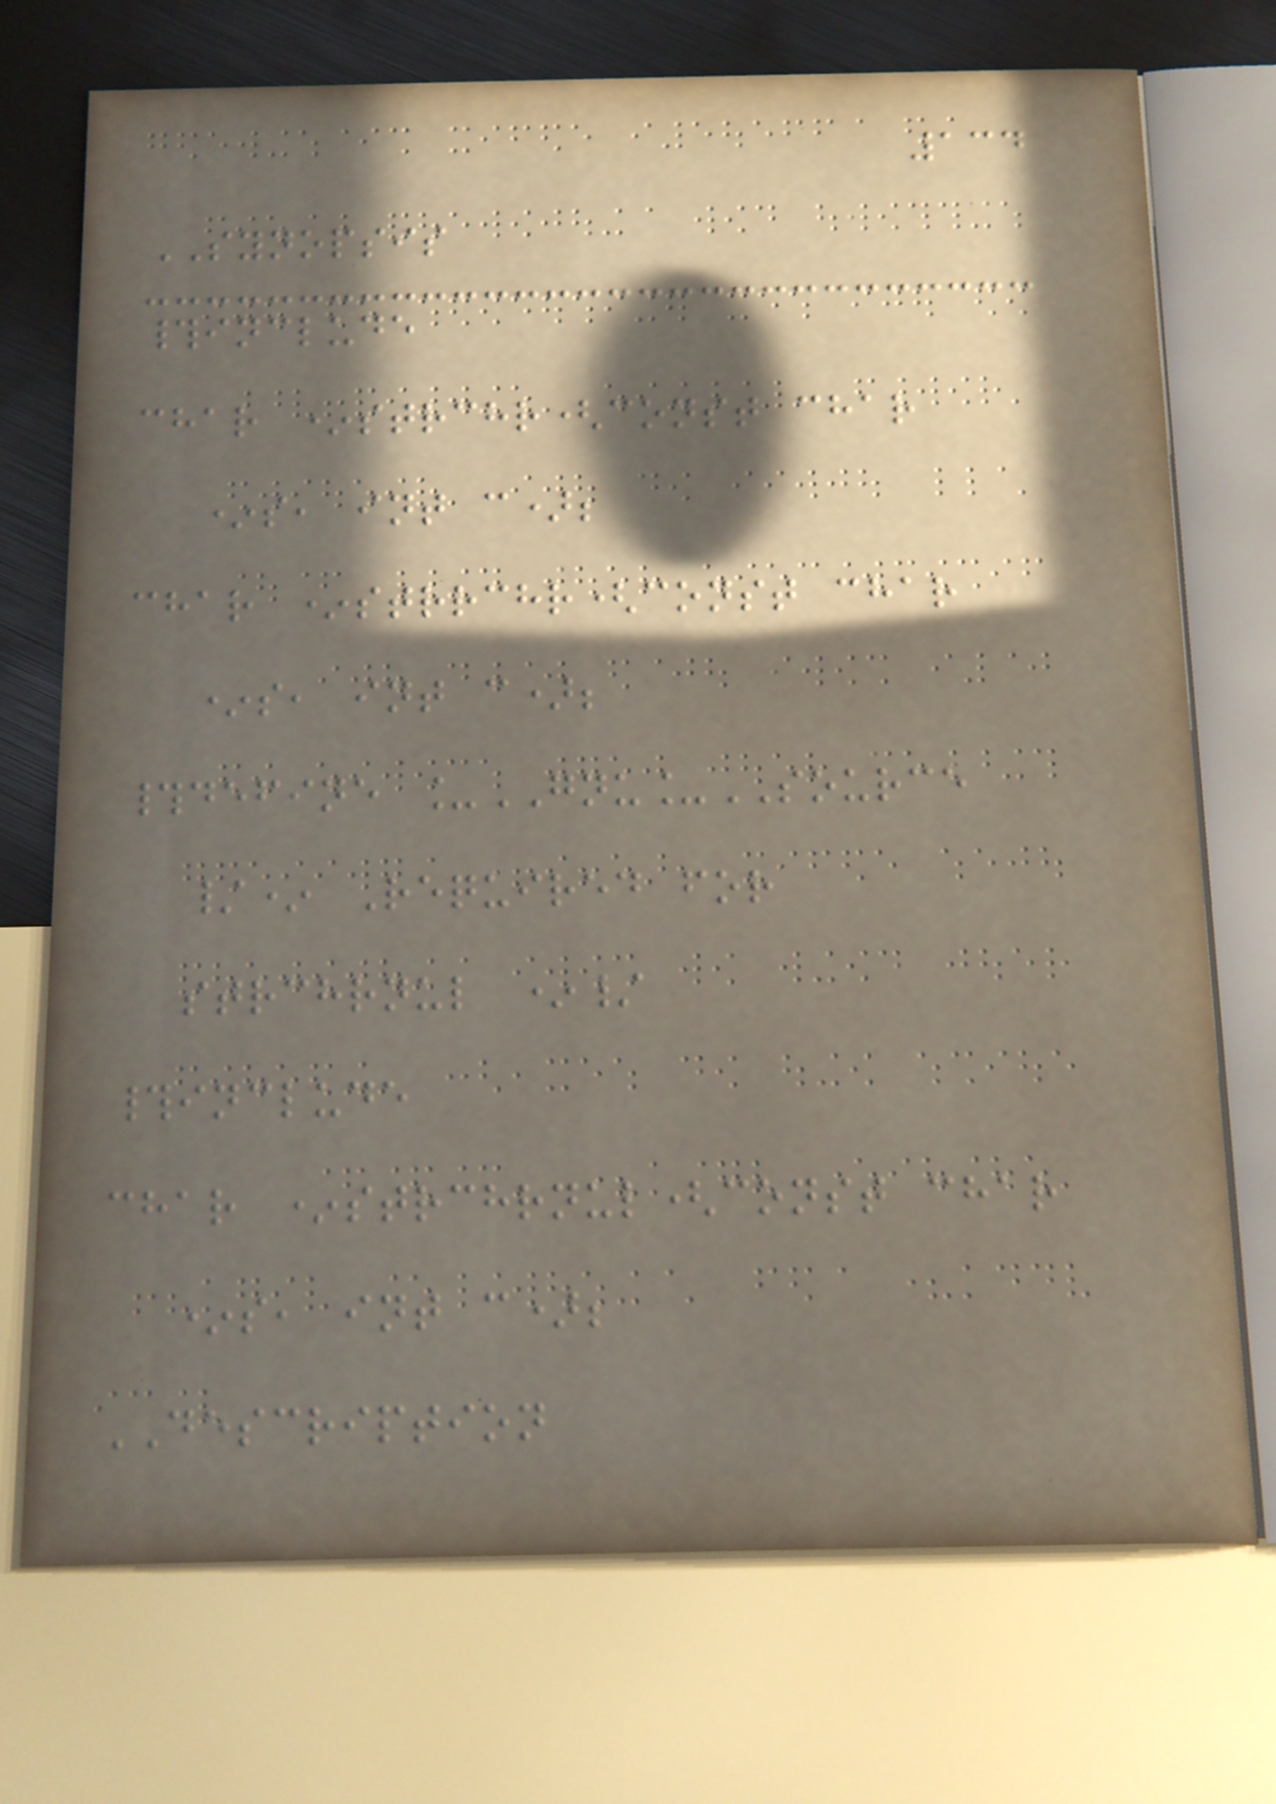134
SYNOPSIS
#include
char *strchr(const char
*s, int c);
char *strrchr(const char
*s, int c);
#define _GNU_SOURCE
/* Required for
strchrnul */
#include
char *strchrnul(const char
*s, int c);
DESCRIPTION
